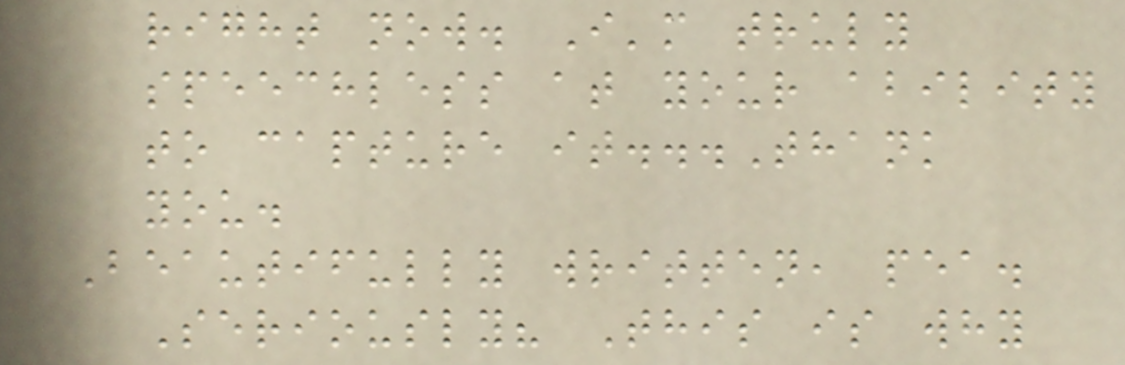right now. I'm truly
speechless at your ability
to capture it...Thank
you.
Beautifully written, pea.
Seriously? This is why
